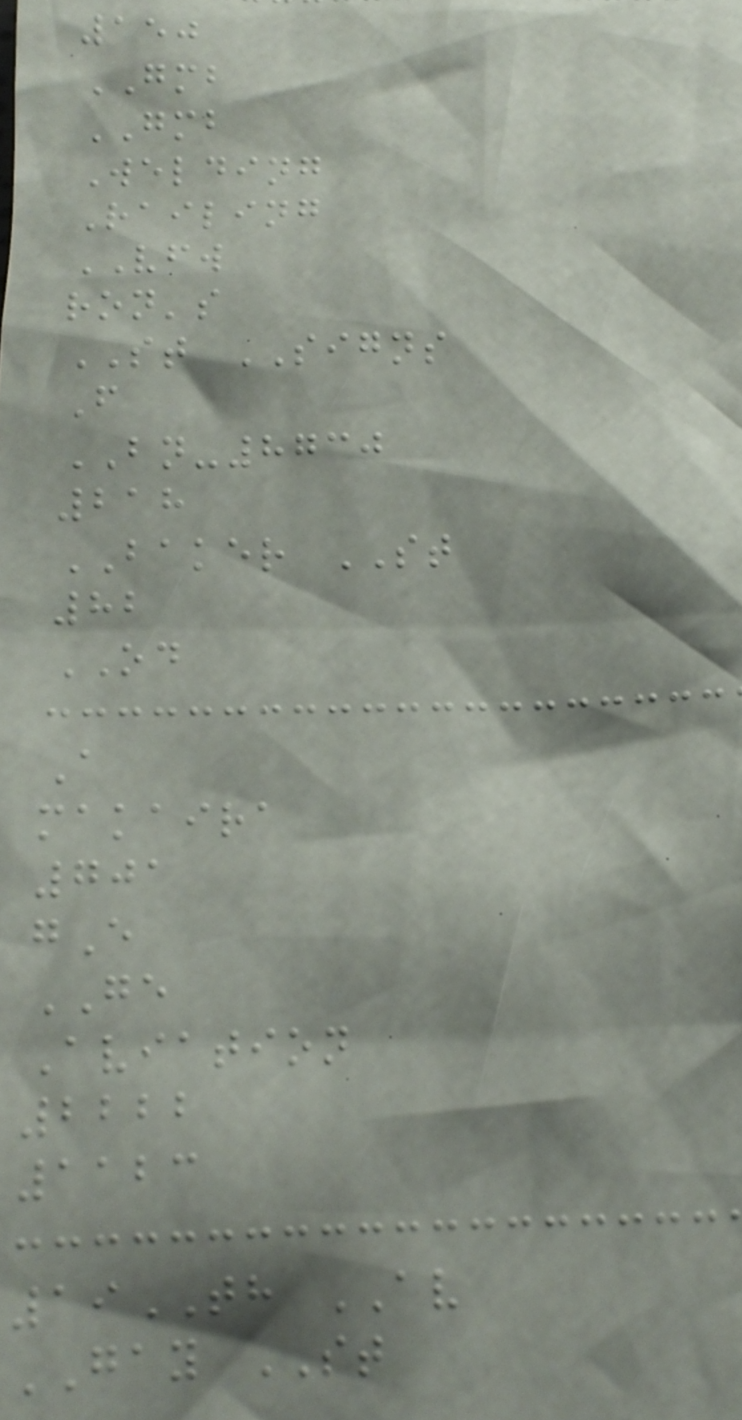150
GMB
GMB
Welding
Railing
VFW
ron's
ST SIGNS
F
BN-8730
218
BAKER ST
82
OD
A
makaira
701
gE
GE
Aviation
2222
1123
19TH AV
GAY ST
